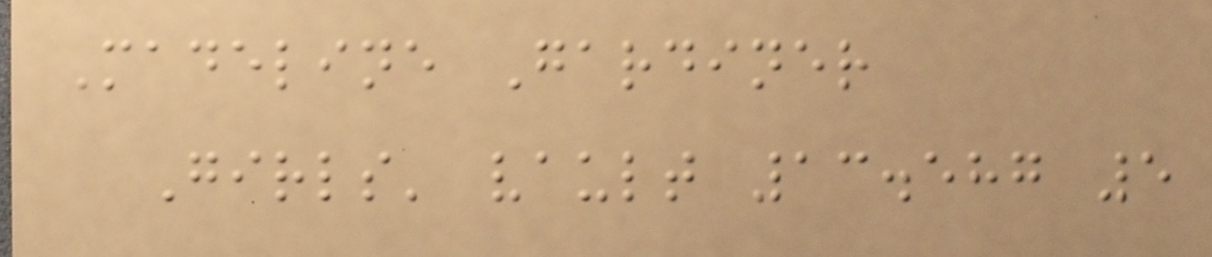Madeline Gardiner
Girls' vault 13.587 5
